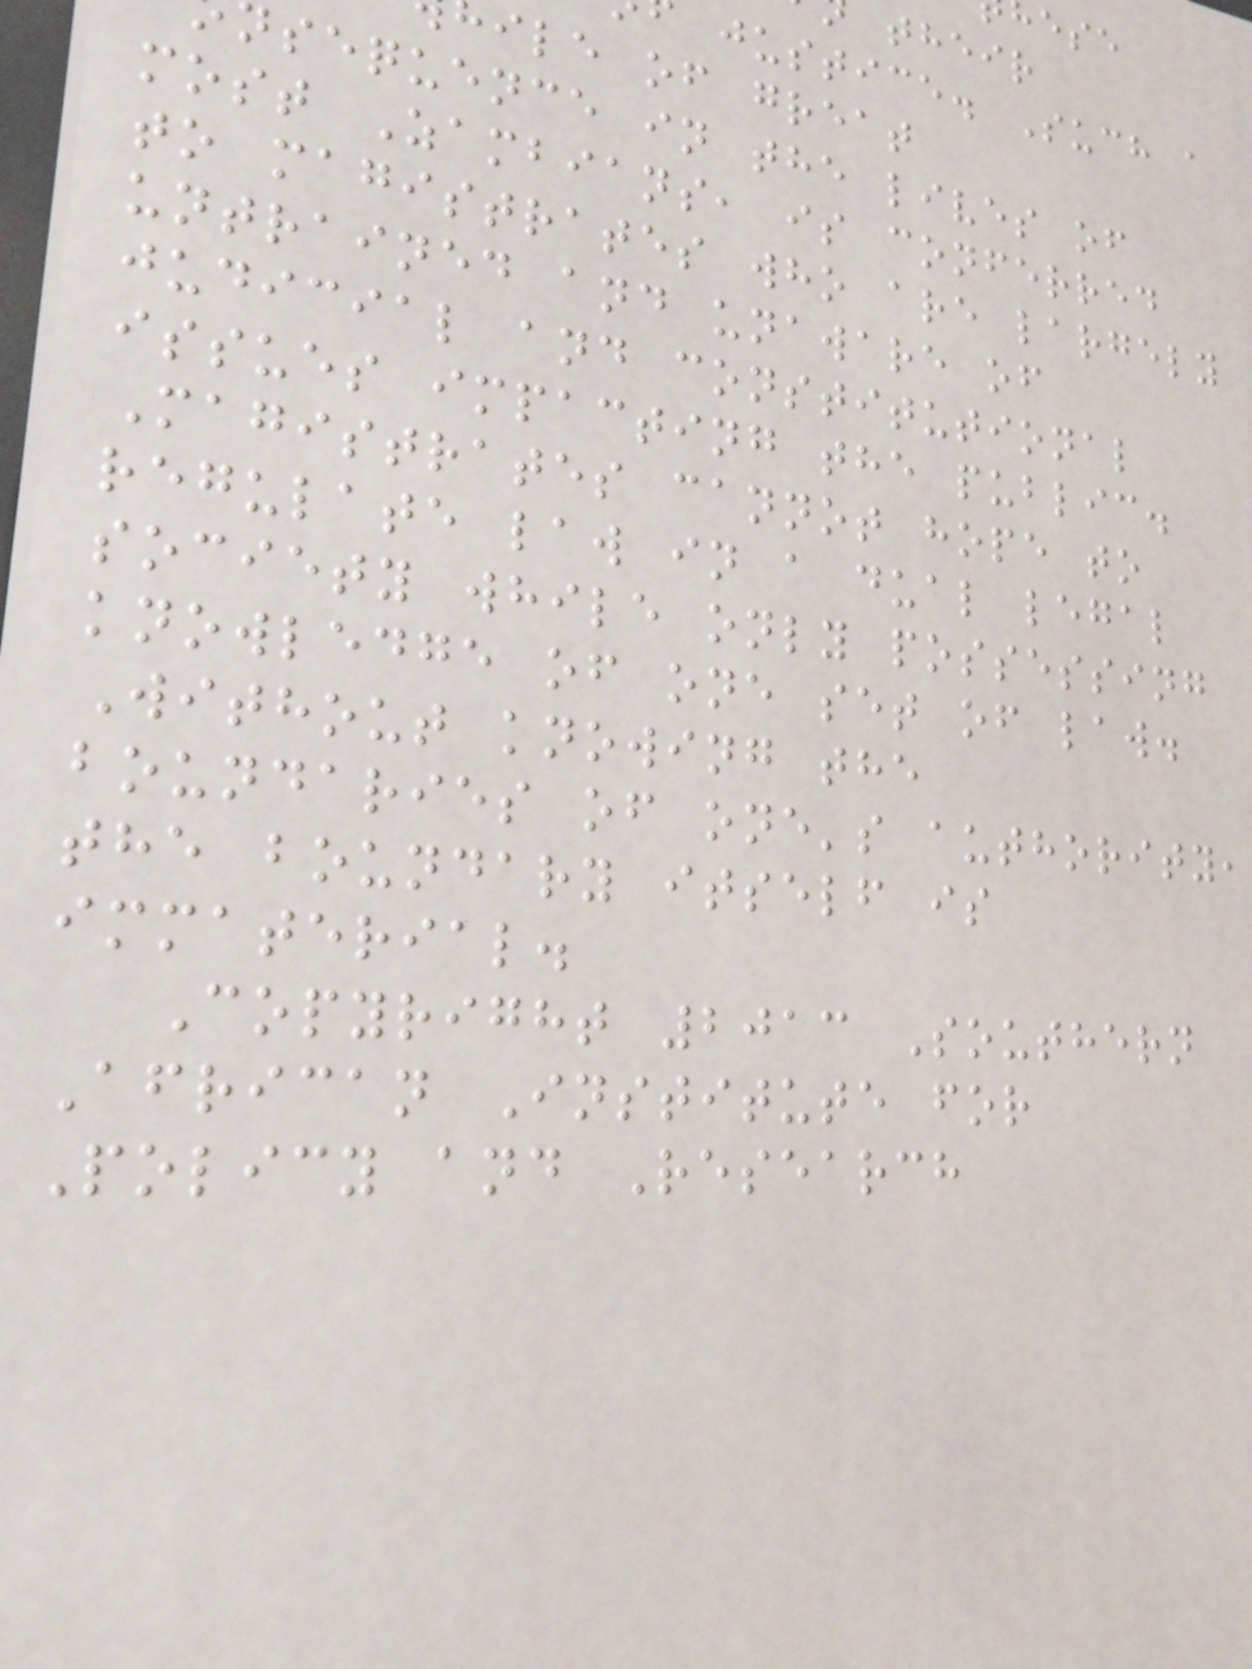justice. Such a
ile of great
nsequence in the lives of
most Zambians, is conferred
to magistrates who are largely
untrained and unaware of
judicial and constitutional
issues impacting the public.
Magistrates cannot hope to
regulate law in a dual legal
society while only possessing
knowledge of one set of law.
Without knowing the
boundaries of one's authority,
the boundary itself is
immaterial.
Copyright 2013 Southern
African Institute for
Policy and Research
